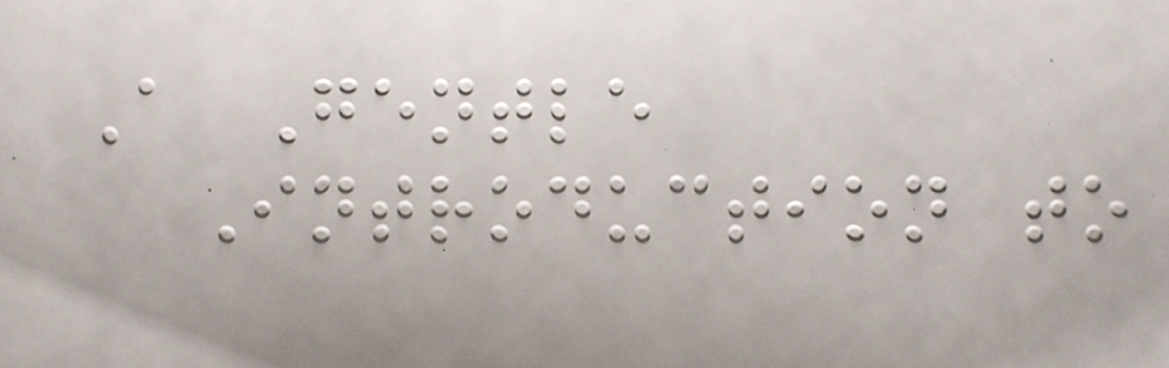A Gentle
Introduction to
